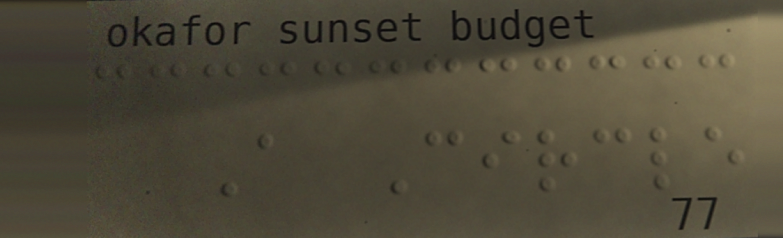A Circle
